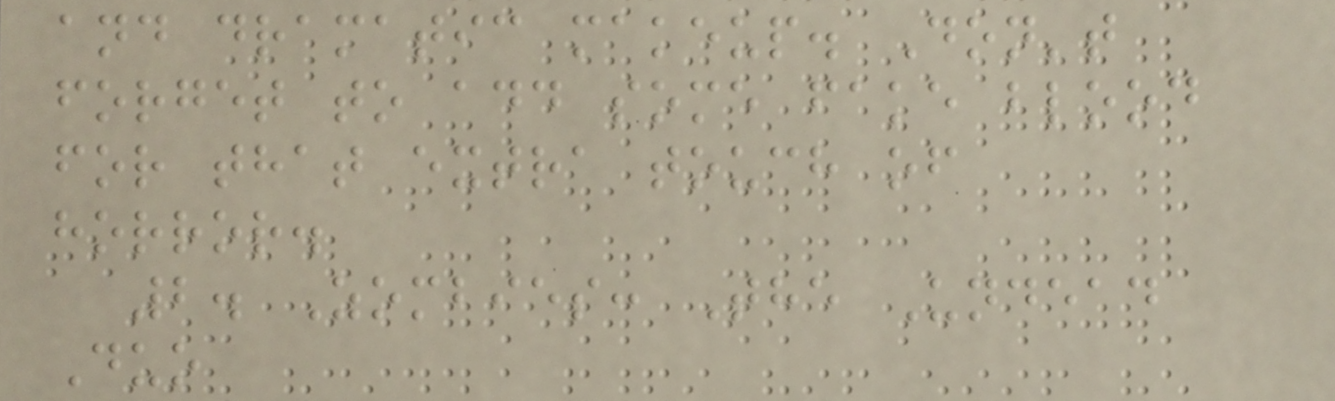and dramatic makeup. Don't
forget to add some fake blood
for that extra touch of
horror.
2. Zombies: The Undead
Duo
